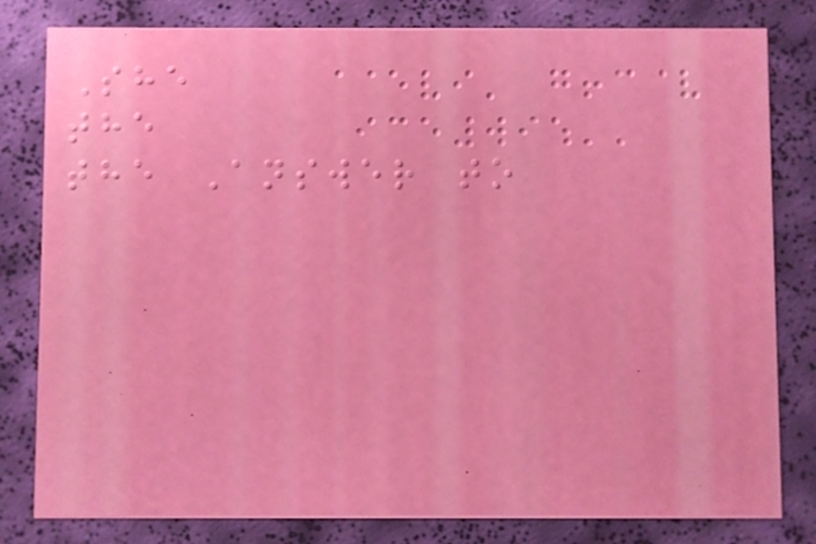She
the
the Answer to
